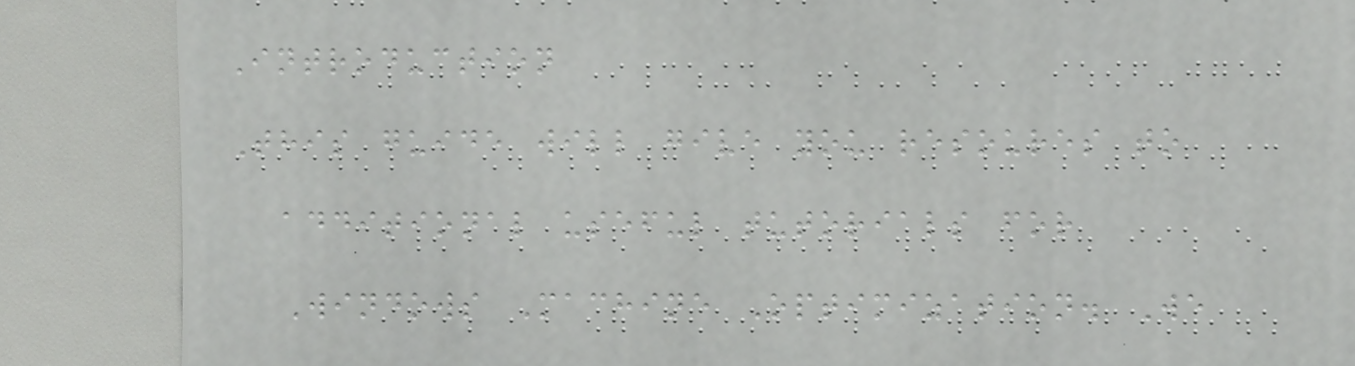Introduction
This guide will give you resoures to
additional useful tutorials for
Windows Machine Optimization. We
